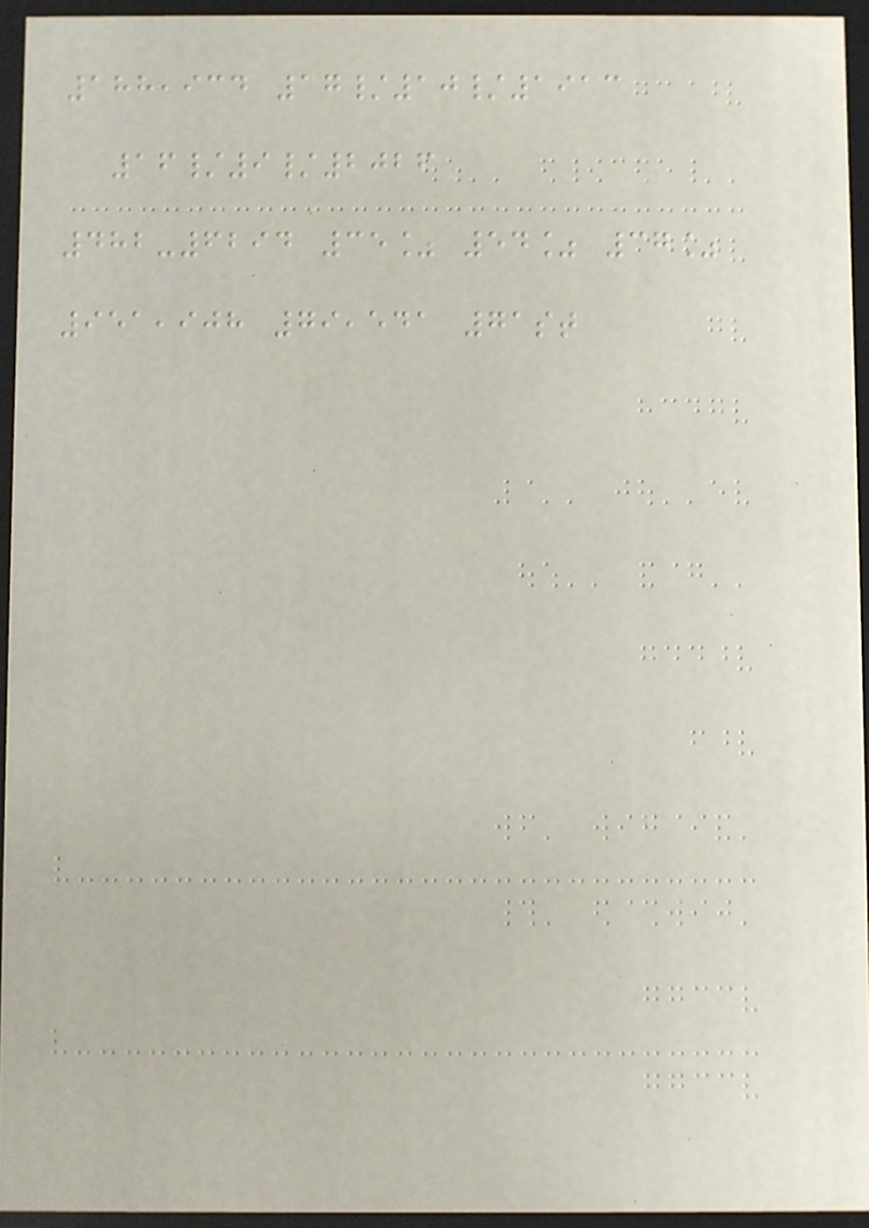188,934 17/10/1913
16/9/2026
482-6294 35% 54% 37%
951,908 79,541 71st
